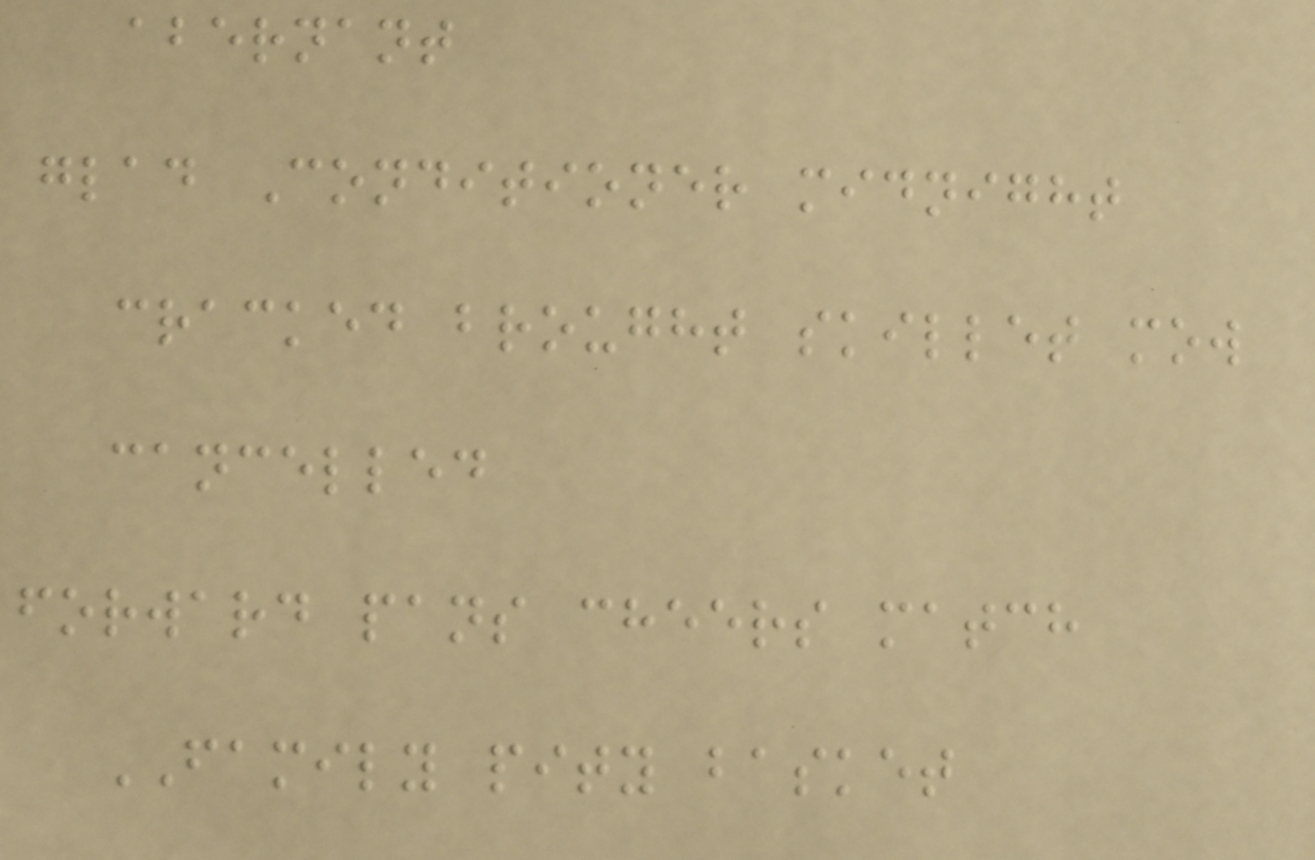abernant
glad Conditioner midnight
cracked brought skillet mow
cancelled
forward pans cheers match
FAMILY pity basket
